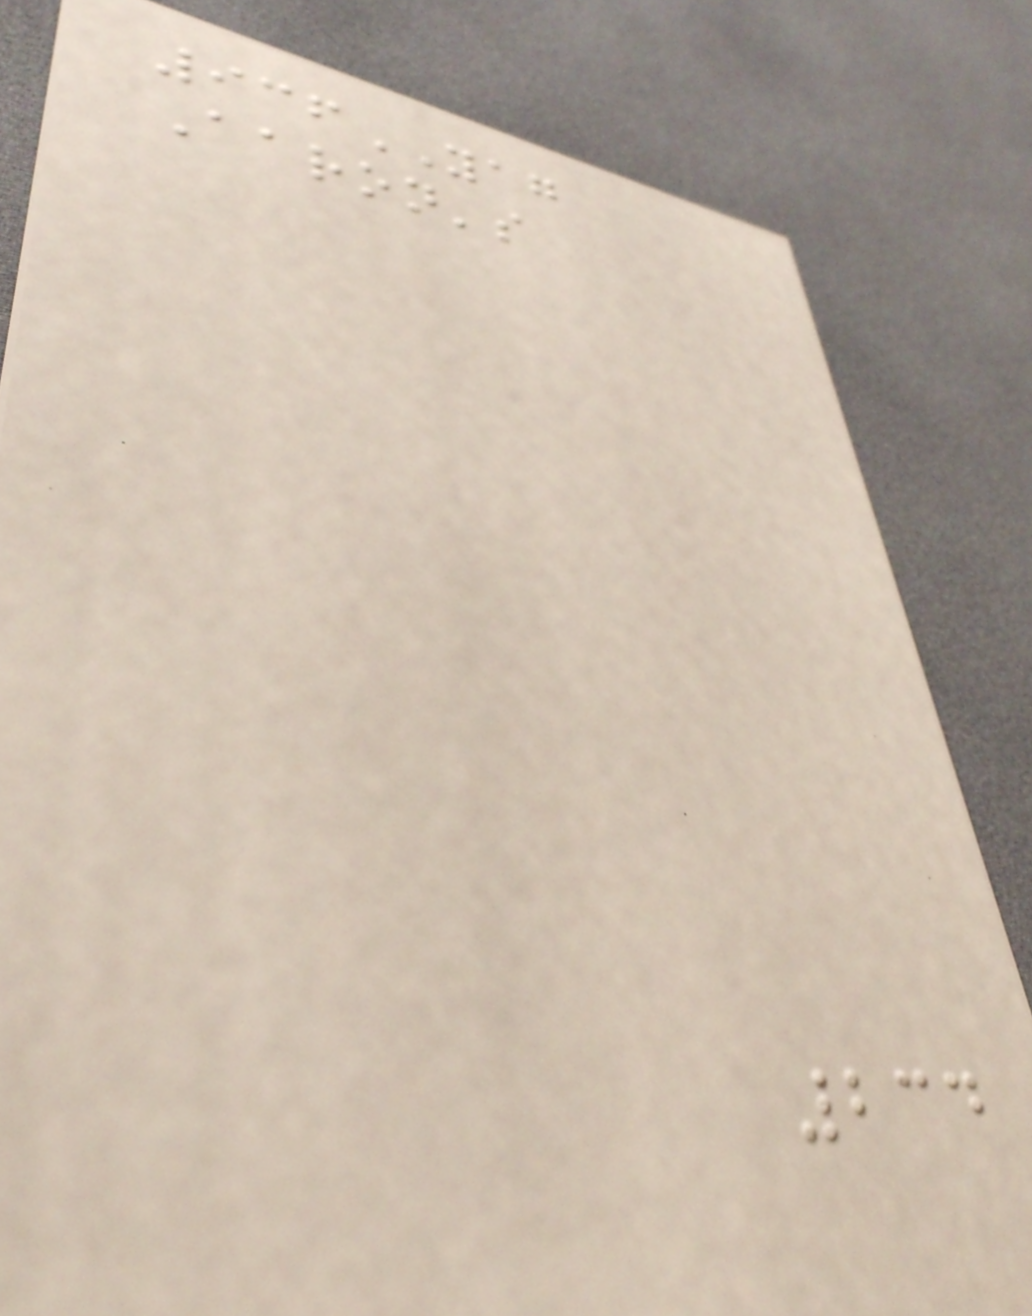936YAG
Aaron's
234
